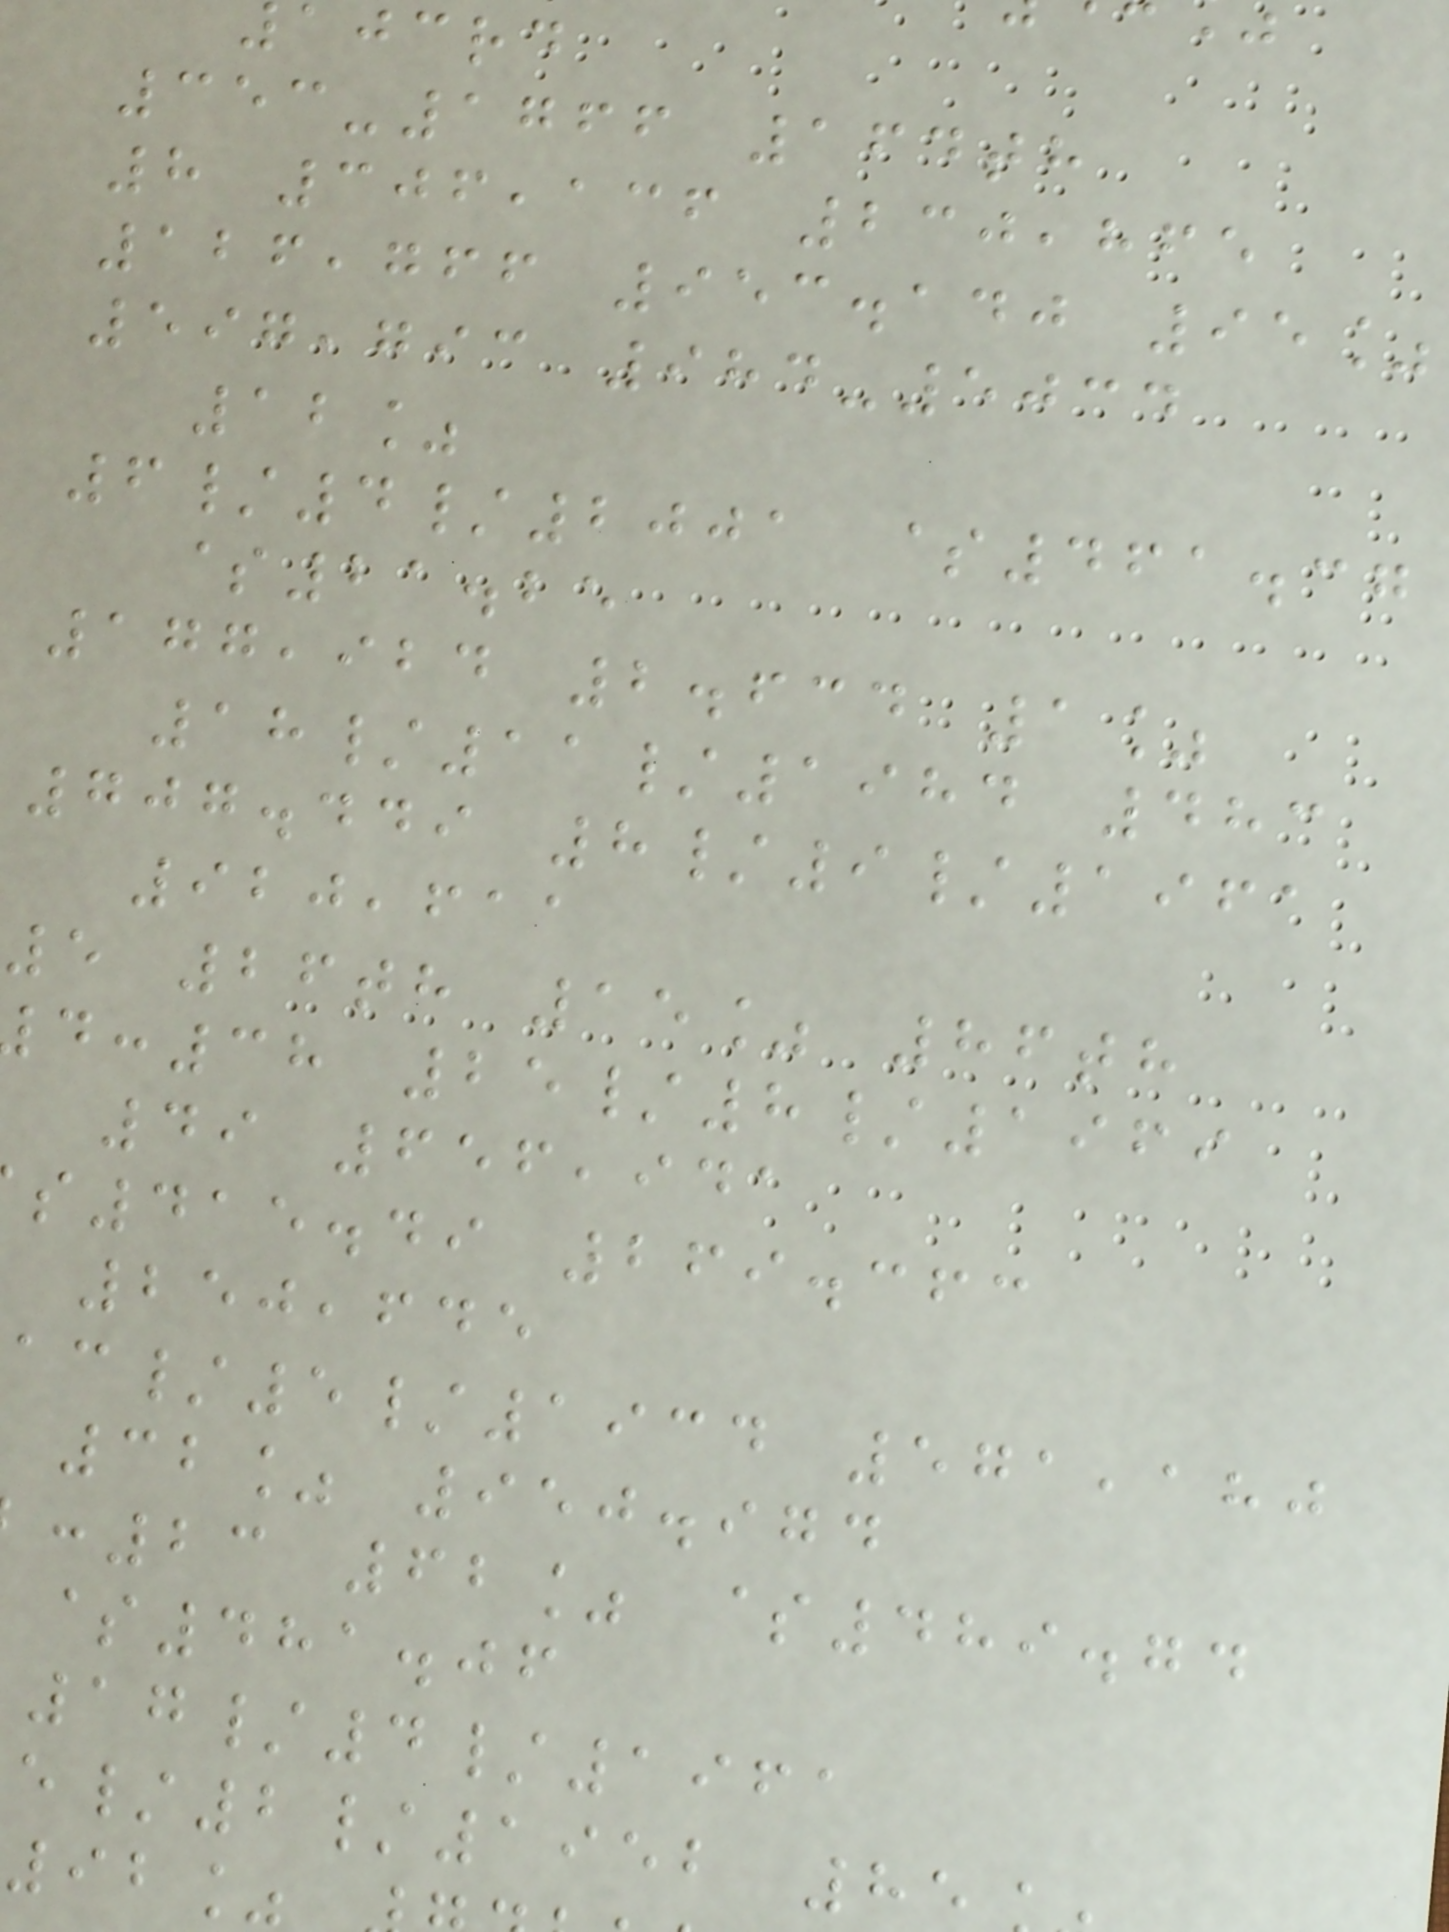ajcrd
353-1766 164th
8 306,136 230,865
126,766 953.140 95%
597,793 984-5034
12%
6/4/2001 $461.37
$21.25
177,924 2.634 1%
18/11/1984 483
707.449 8/9/1961
920,611
5 26th 15% 86th
:38 25/8/1969
49 656,941
415.49 269.363
250,645
/5/1934 571,180
32% 950.974
:23 62% $489.74
$481.06
17/4/1961
/2/1952 85
92%
